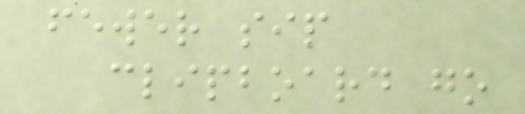fewer sip
clipboard go
